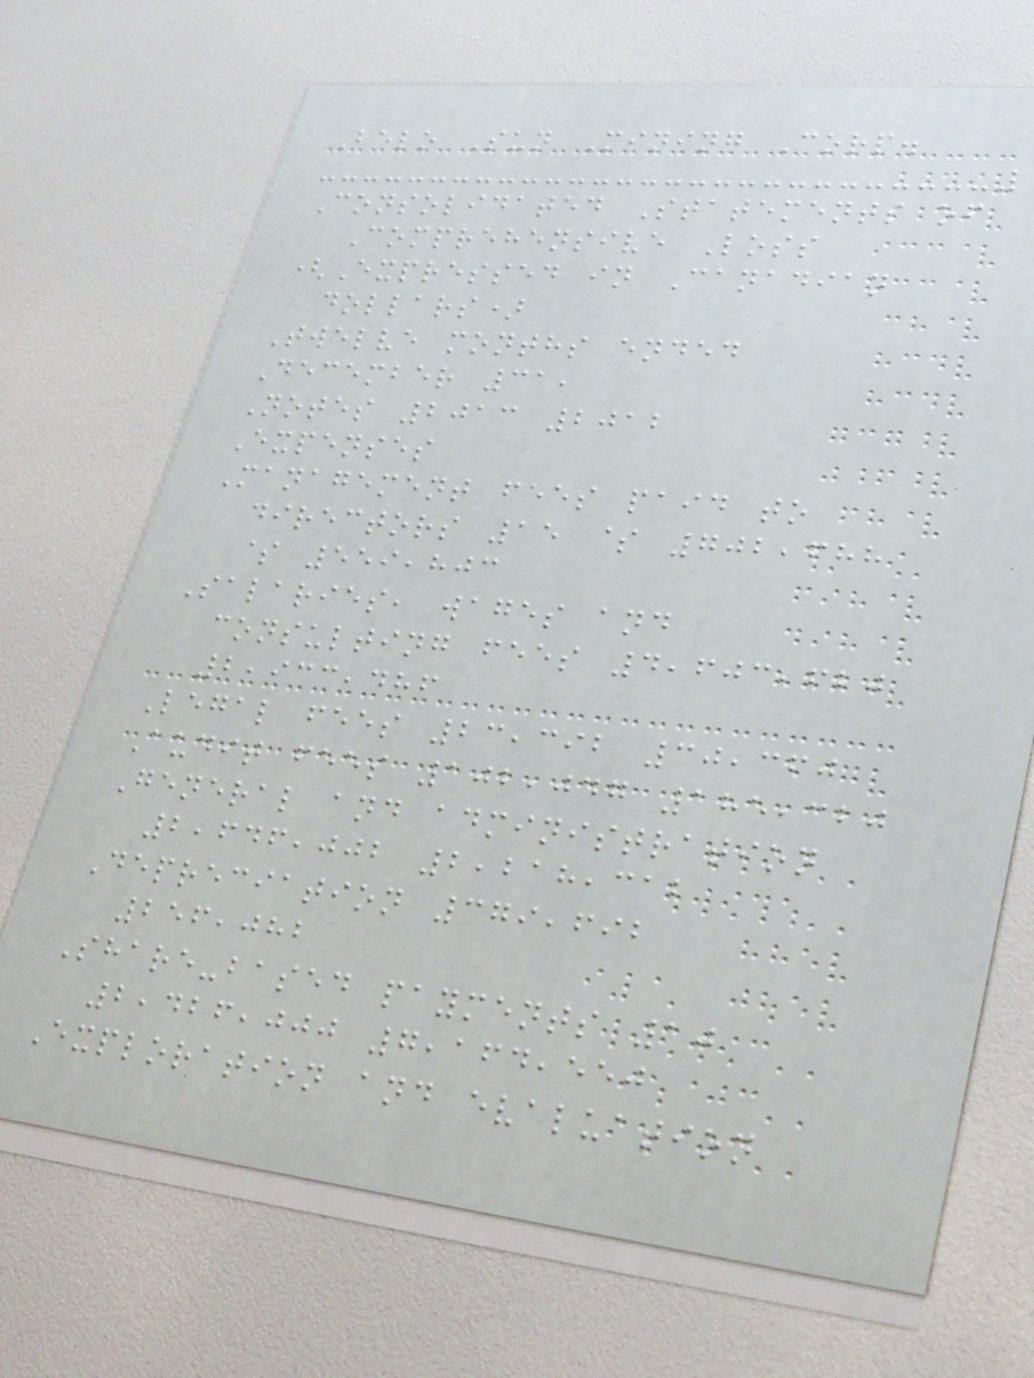Belo Sun Mining Corp.
Consolidated Statements of
Comprehensive Loss
(Expressed in Canadian
dollars)
Twelve months ended
December 31,
Notes 2013 2012
Expenses
Management fees paid to
directors 15 $ 702,688
$ 559,803
Salaries, wages and
consulting fees 4,603,620
2,933,486
Legal fees 23,392 30,360
Audit fees 102,047 185,320
General and administration
2,646,002 2,218,312
Depreciation 379,692
256,082
Share-based payments 10
2,426,000 7,164,550
Exploration and evaluation
